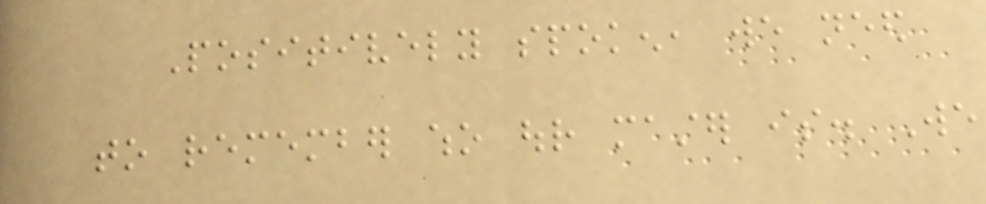Positively spoken, we need
to remember who our master is. We
